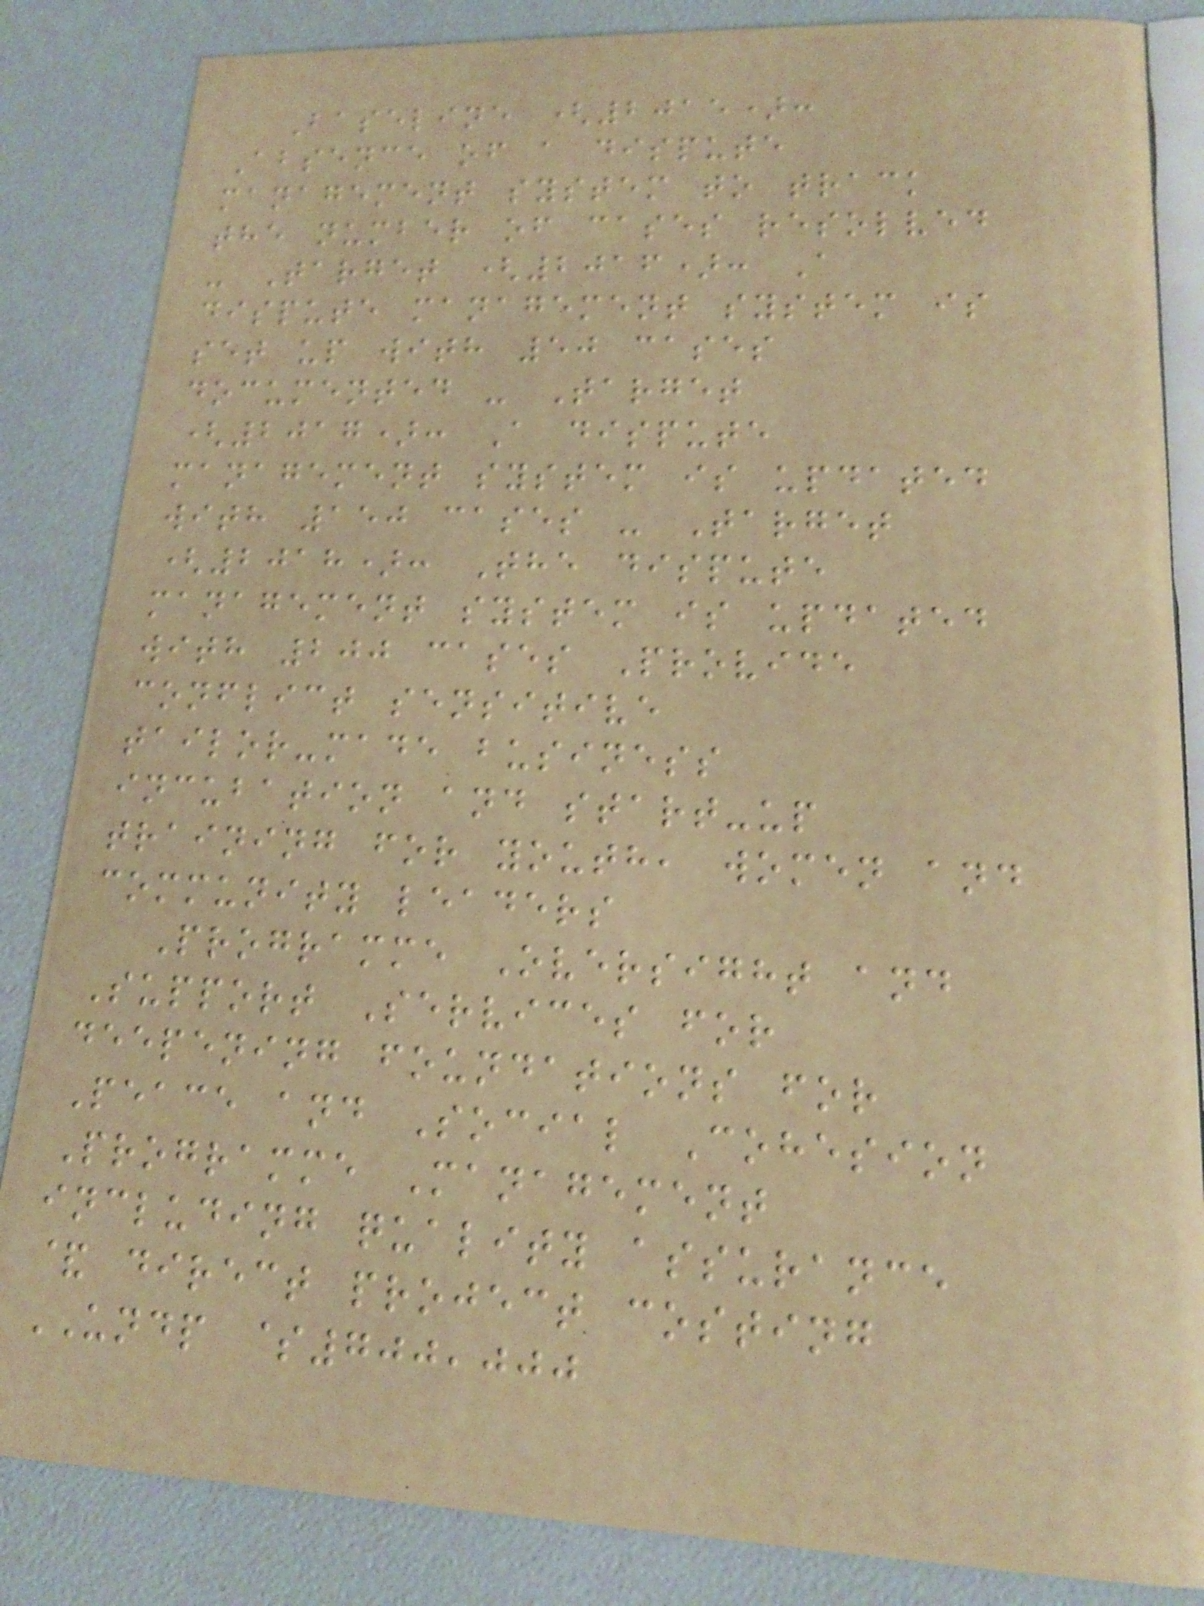Baseline (2015):
Absence of a dispute
management system to track
the number of cases resolved
- Target (2016): A
dispute management system is
set up with 50 cases
documented - Target
(2017): A dispute
management system is updated
with 150 cases - Target
(2018): The dispute
management system is updated
with 200 cases Provide
conflict sensitive
tailor-made business
incubation and start-up
training for youth, women and
community leaders
Programme Oversight and
Support Services for
deepening foundations for
Peace and Social Cohesion
Programme Management
including quality assurance
& direct project costing
UNDP $700,000
